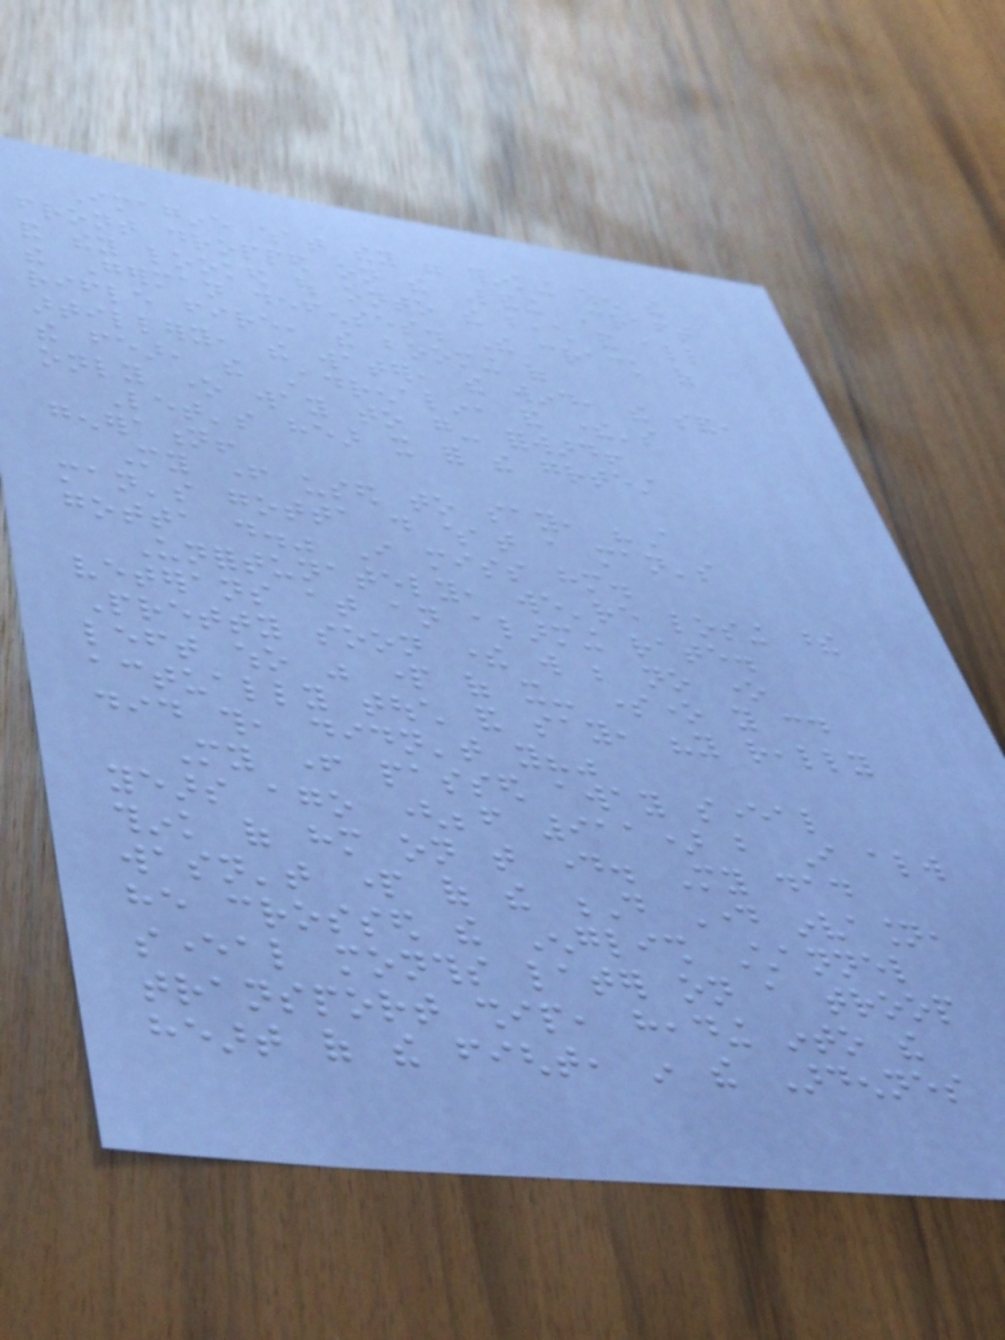Imagine what they were thinking when the
front dropped on the Landing Craft
and they looked out onto the beach and all
the German defenses. The crack of
rifle fire, the booming of
artillery, the water, the wind, the sand,
the fear, the Adrenalin, and there's
only one way to go- forward!
Let's hear it for the greatest
generation!
My father used to say, "A
man's gotta do what a man's
gotta do." I miss him.
Unfortunately, we're losing these
veterans at an alarming rate.
Pretty soon there will be no one
left who was part of it- someone you could
actually touch and say, "you really
did this, didn't you?"
My father passed away several
years ago (before 911) but I always
think of him on that day. My dad
wasn't part of the D Day invasion,
he crossed the English Channel
several months later on a troop
transport ship, heading into the
heart of the fight, in the Ardennes
